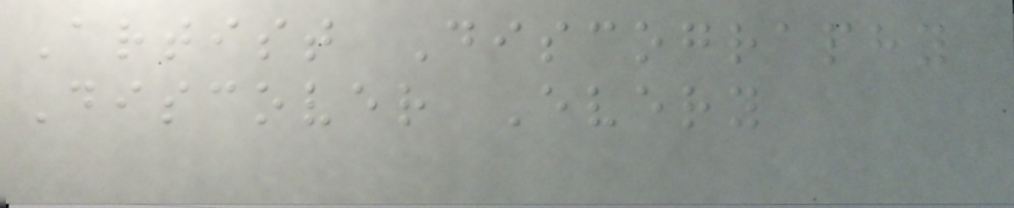Artist Discography
Discover Every
